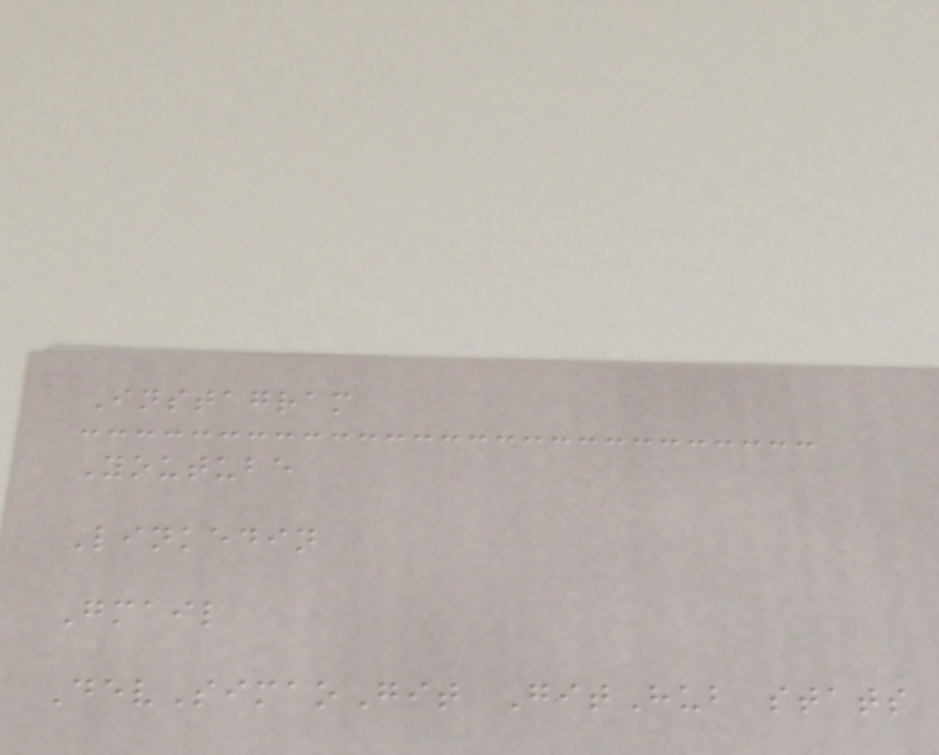Instagram
Youtube
Linkedin
Gmail
DevSimaoGit GitHub stats
